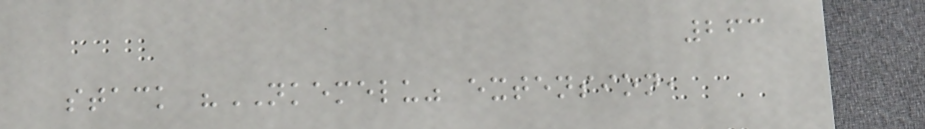263
stack "NKEMELU" extension,
